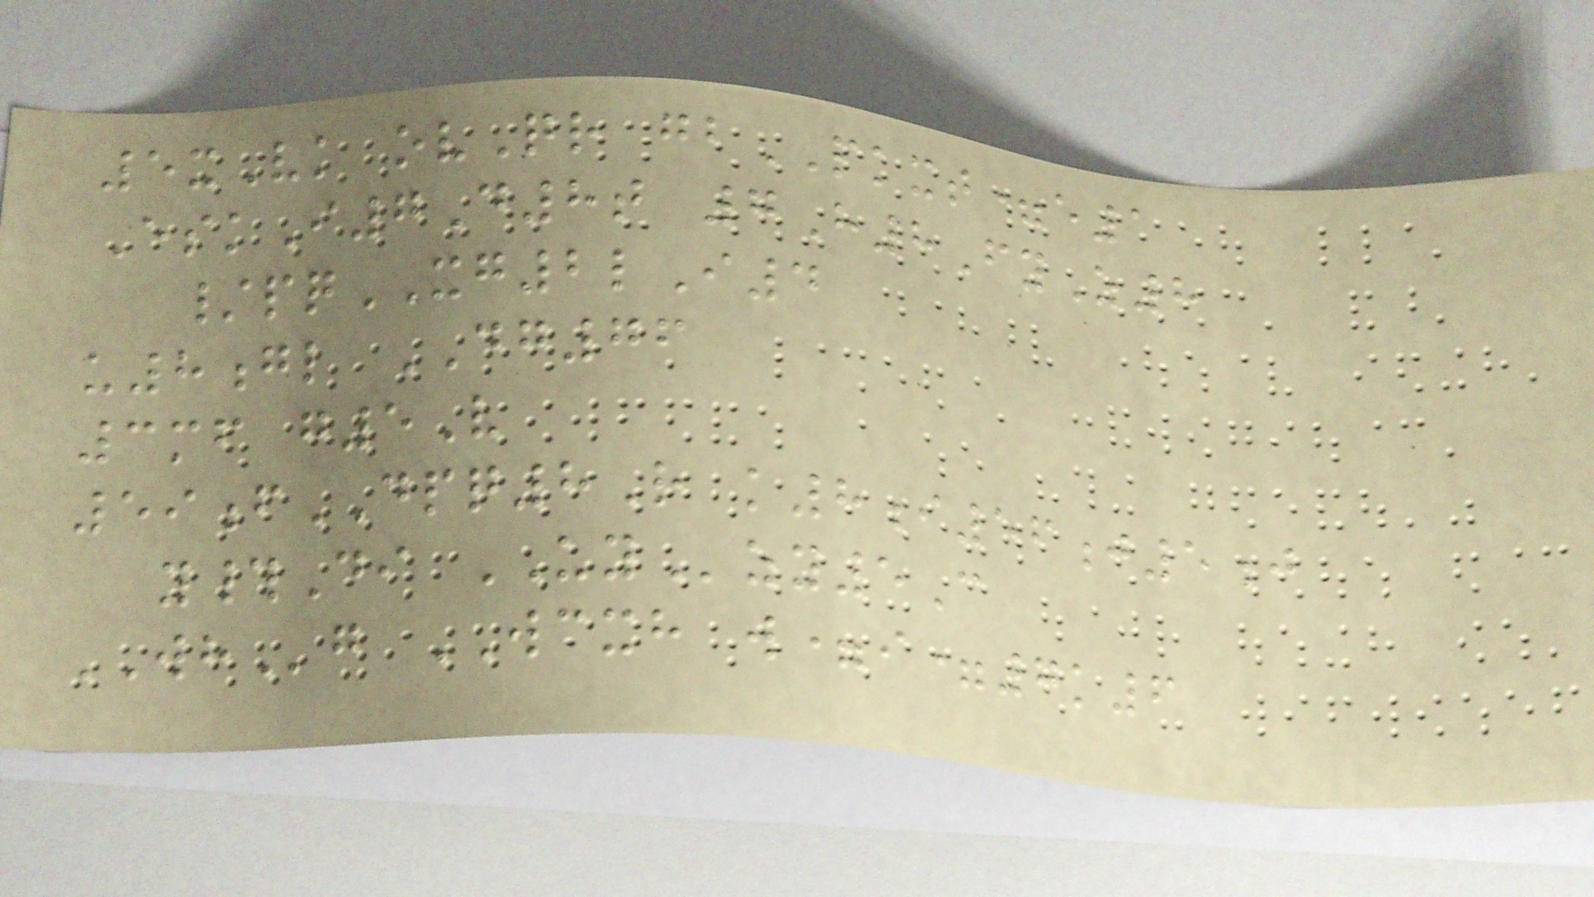5xVk ovQr gbPKXT=e1
EskI7D8t 7H8FyZ8
/pqXG2lI4
u8gl DG76
3mf g5V
59fDPQ8R k8i56j5j
y#Di UYzy5C
WHg WCXH w=i=7k6
